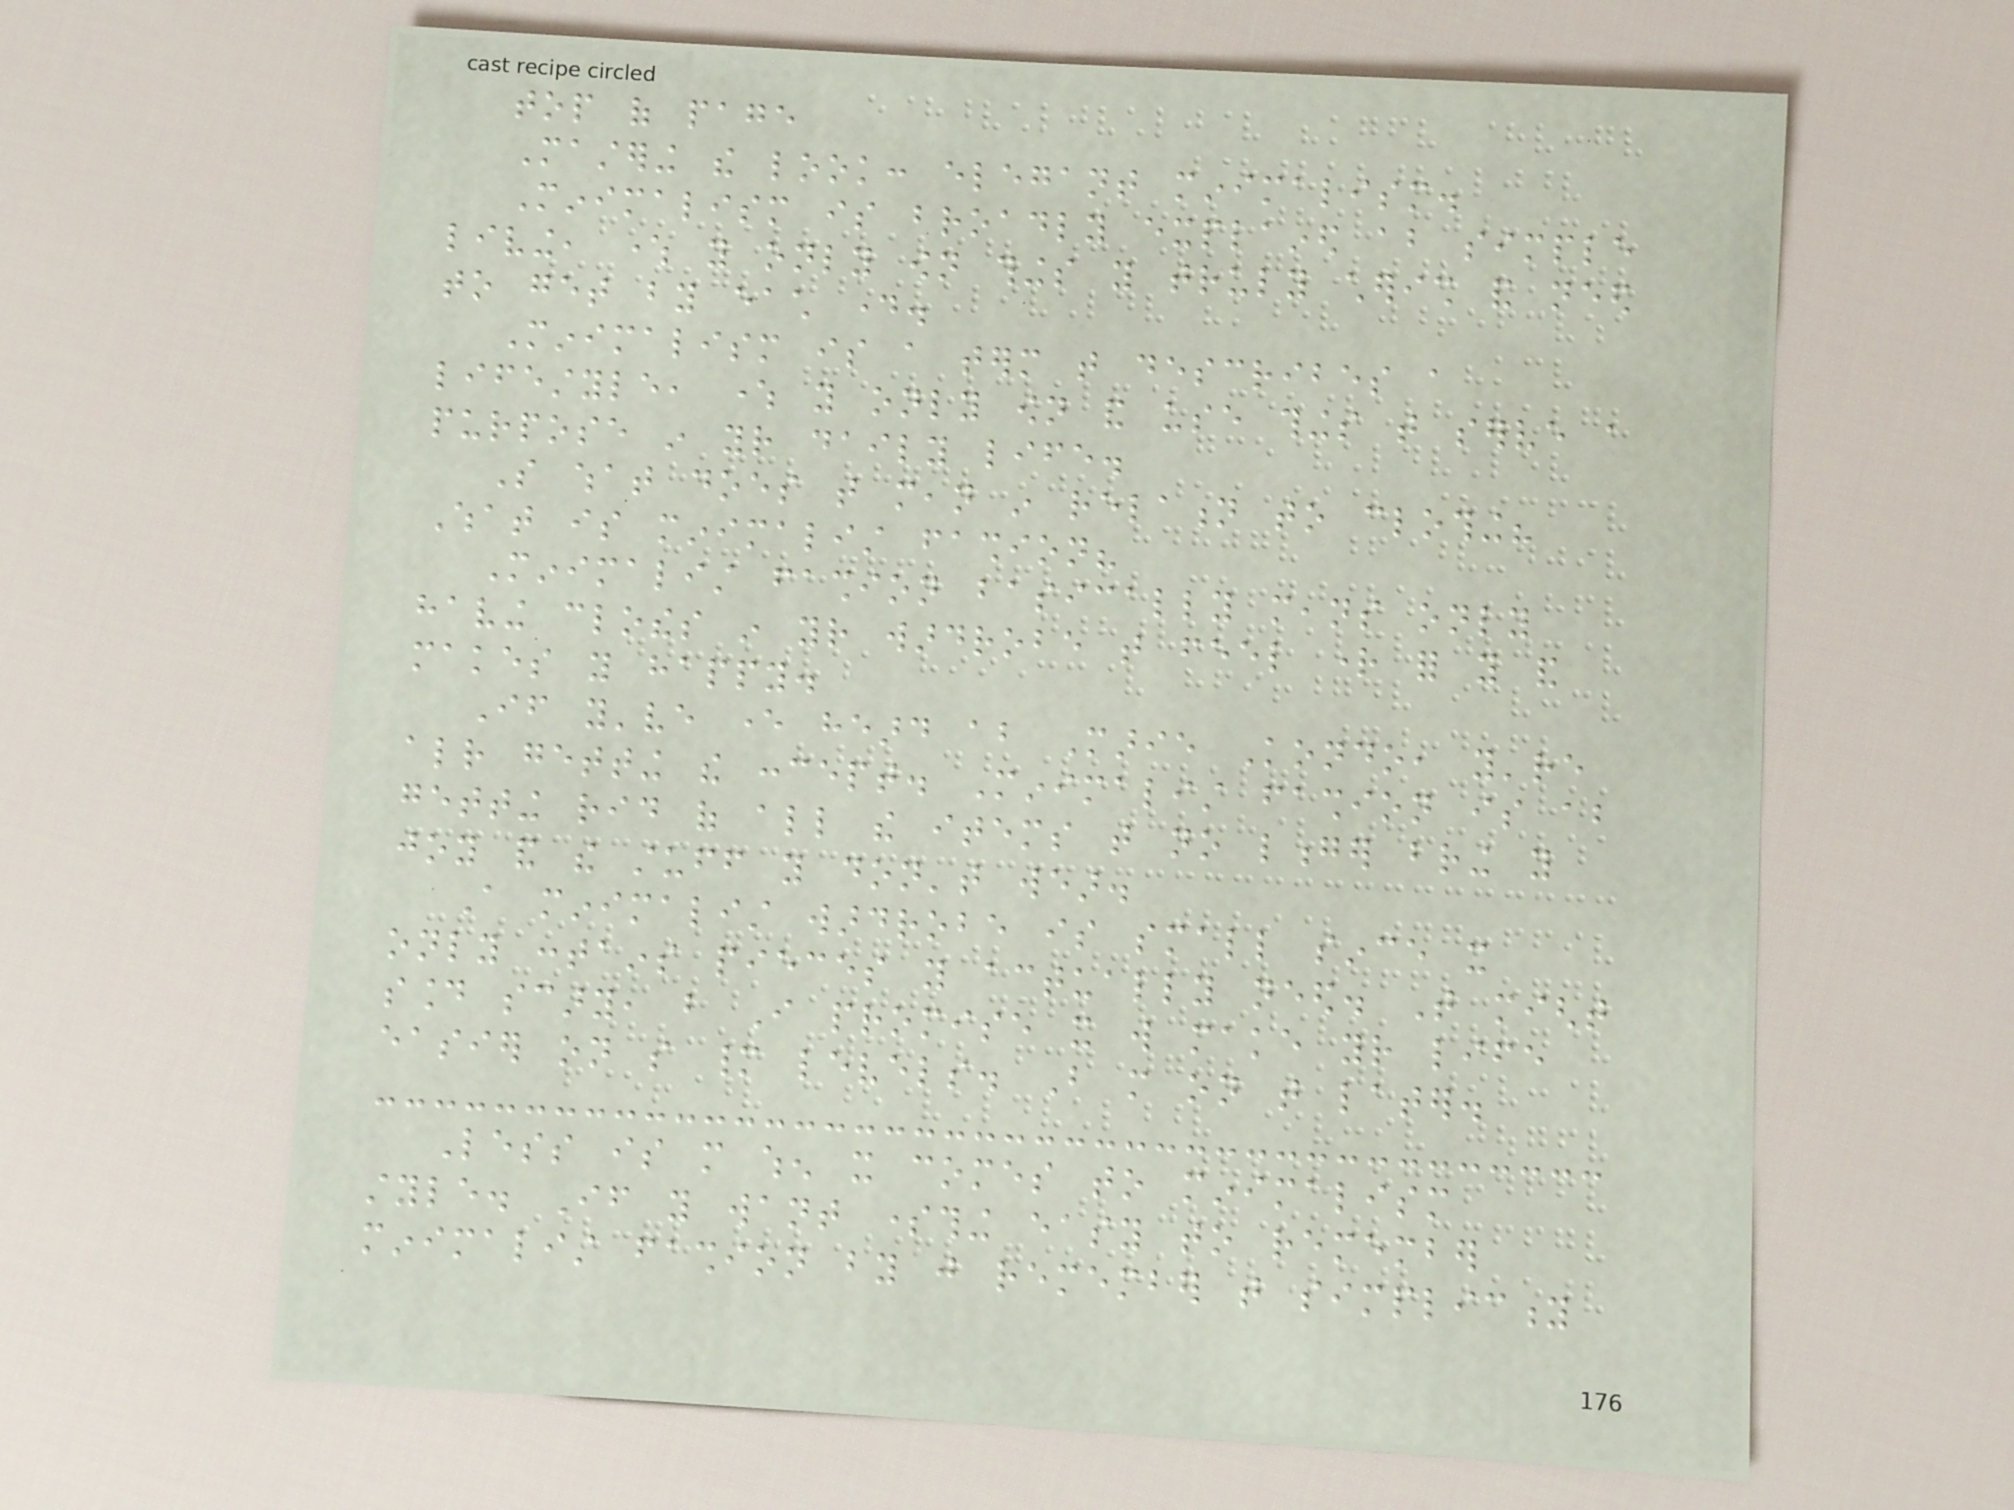top of page
Mastering the look: elegant minimalism.
Minimalism is broadly explained about simple
living, where you only own things you truly cherish and need
to get by each day.
Minimalism is a term that describes a
lifestyle, where you only own and use things that serve a
purpose in your daily life.
So what does that mean in relation to clothing?
What is minimalist fashion?
Minimalist fashion basically means only
having clothes in your wardrobe that feel right for you and
makes you happy.
If you've ever heard about Marie Kondo, you're
already getting the concept. Minimalist fashion is about
getting rid of all the items that no longer bring you
joy and the stuff you don't wear.
A minimalist wardrobe is small since it
only contains pieces you actually need. That might
sound scary, but I promise it will make your life
easier on so many levels. But more on that later.
Less is more when it comes to minimalism
style. If you want something easy to remember
minimalist fashion by just remember that simplicity
